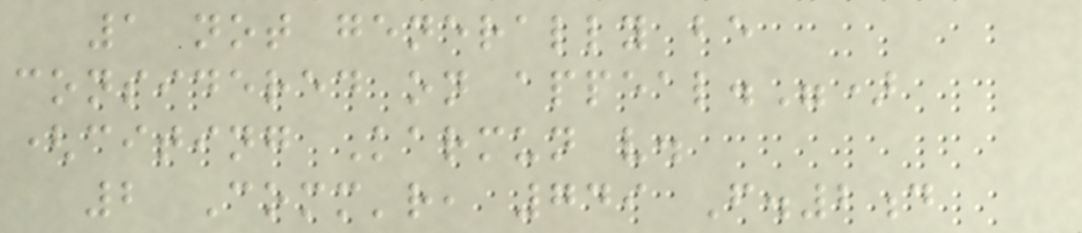1 not generally be
considered on appeal.")
(citing Karmun v.
2 Comm'r, 749 F.2d
